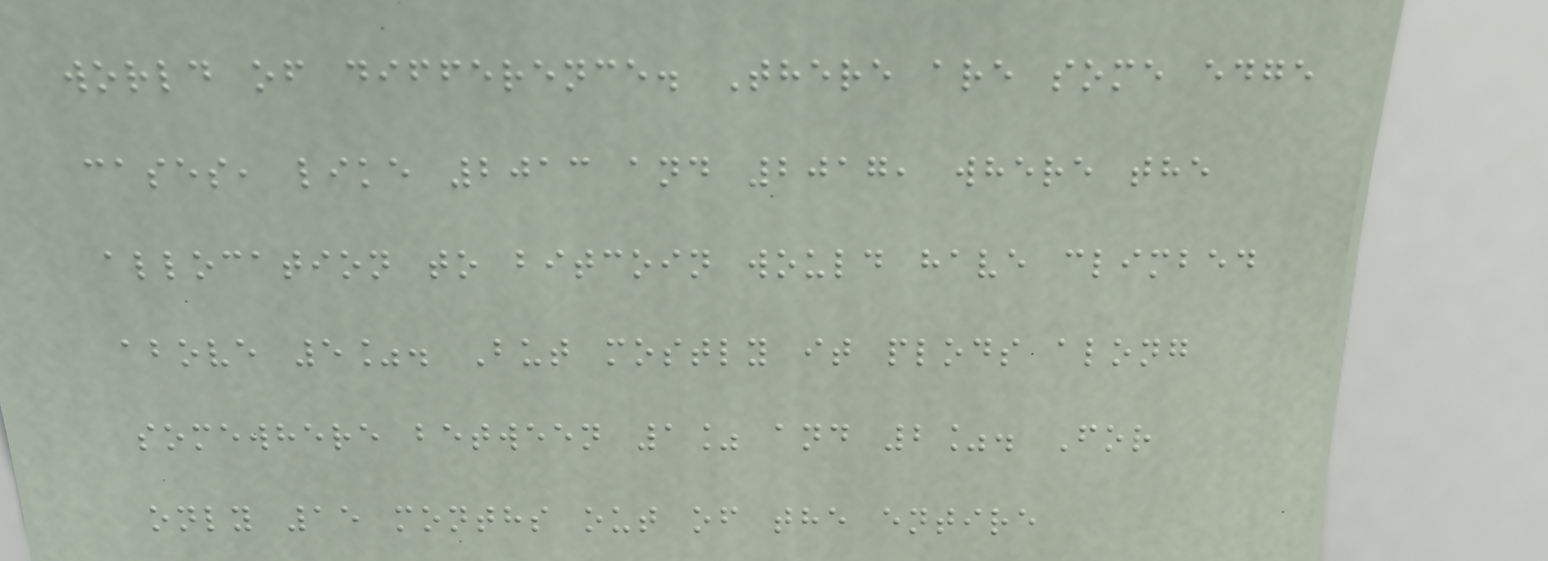world of difference. There are some edge
cases, like 2013 and 2017, where the
allocation to bitcoin would have climbed
above 5%. But mostly it plods along
somewhere between 1% and 2%. For
only 15 months out of the entire
